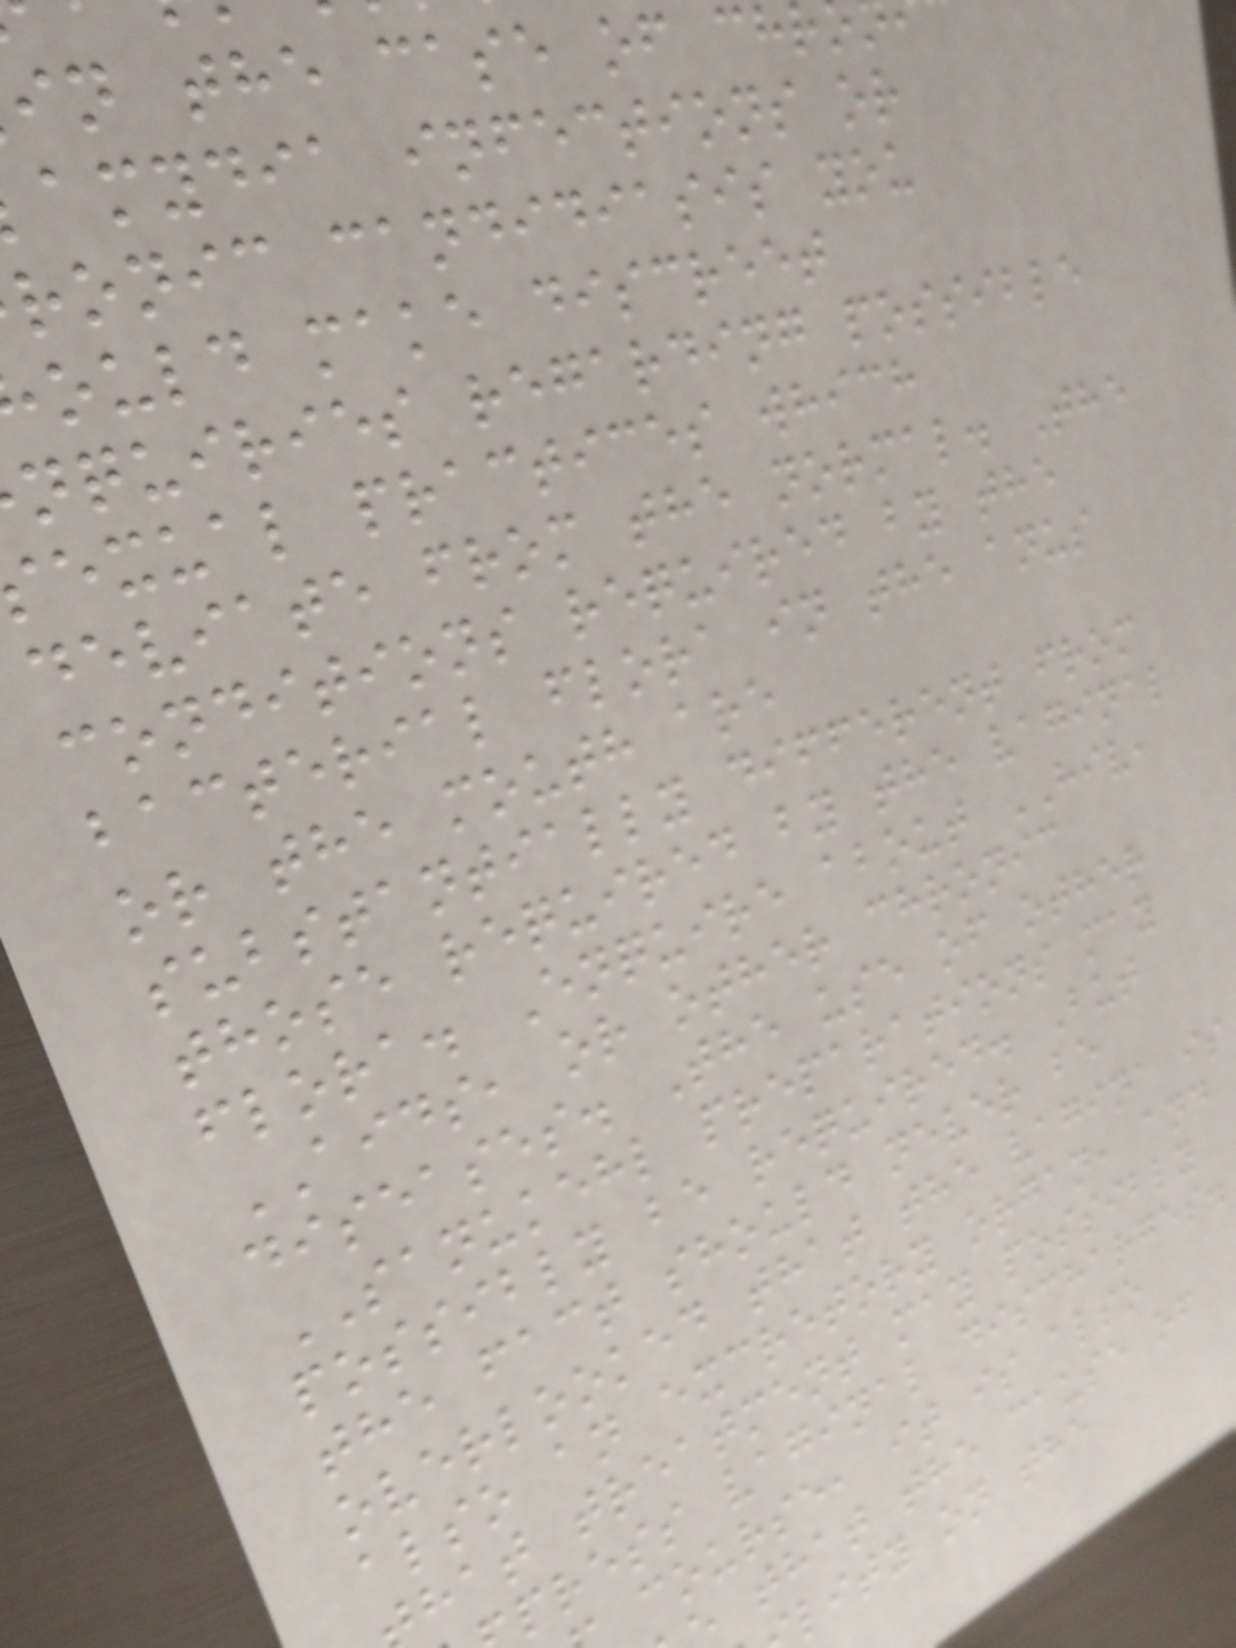in the case of chr
amydia infections or
ronic candidiasis you
ould make discreet
nquiries regarding possible
exual practices which
deviate from the normal. The
conditions required by the
bacterial flora in the anus
or the mouth are
substantially different from
those required by the vaginal
flora. Enquire about HIV,
AIDS, or other chronic
diseases. The use of other
SANUKEHL preparations may
possibly be required. But
the fact should never be
overlooked that the vagina is
also an excretory organ, and
hat treatment may possibly
press vaginal discharges.
course, it is also
that the cause of
lity on the
